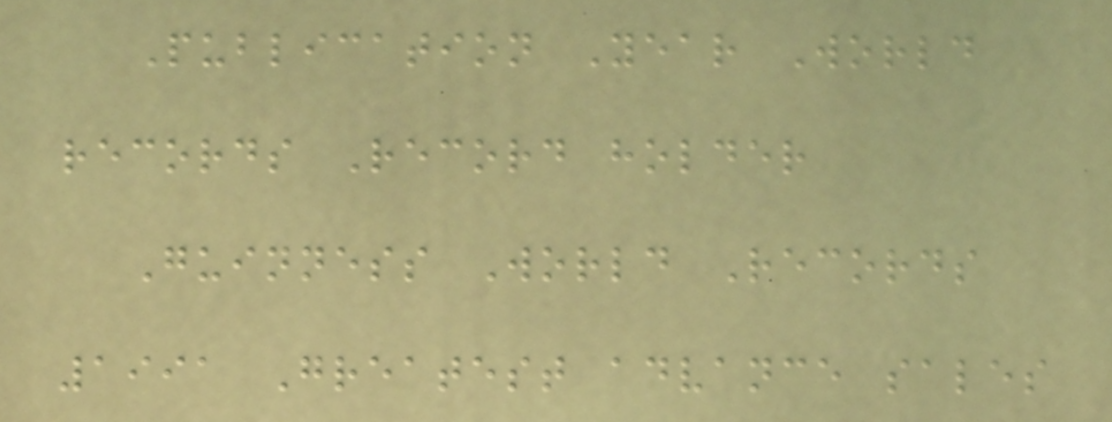Publication Year World
records Record holder
Guinness World Records
1991 Greatest advance sales
